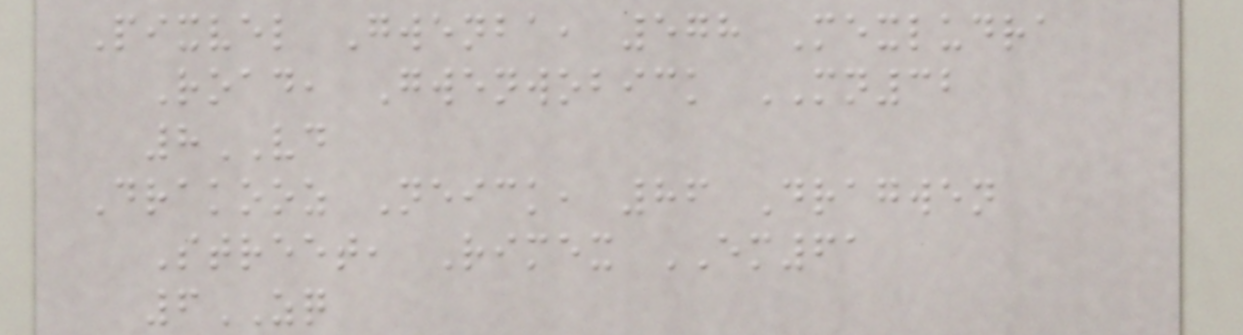Pixvel Gwenba, 578 Mexludra
Road, Gwenwobick MN32
8VD
Drakooz Neick, 86 Dragwen
Street, Rimex EM61
6ZQ
